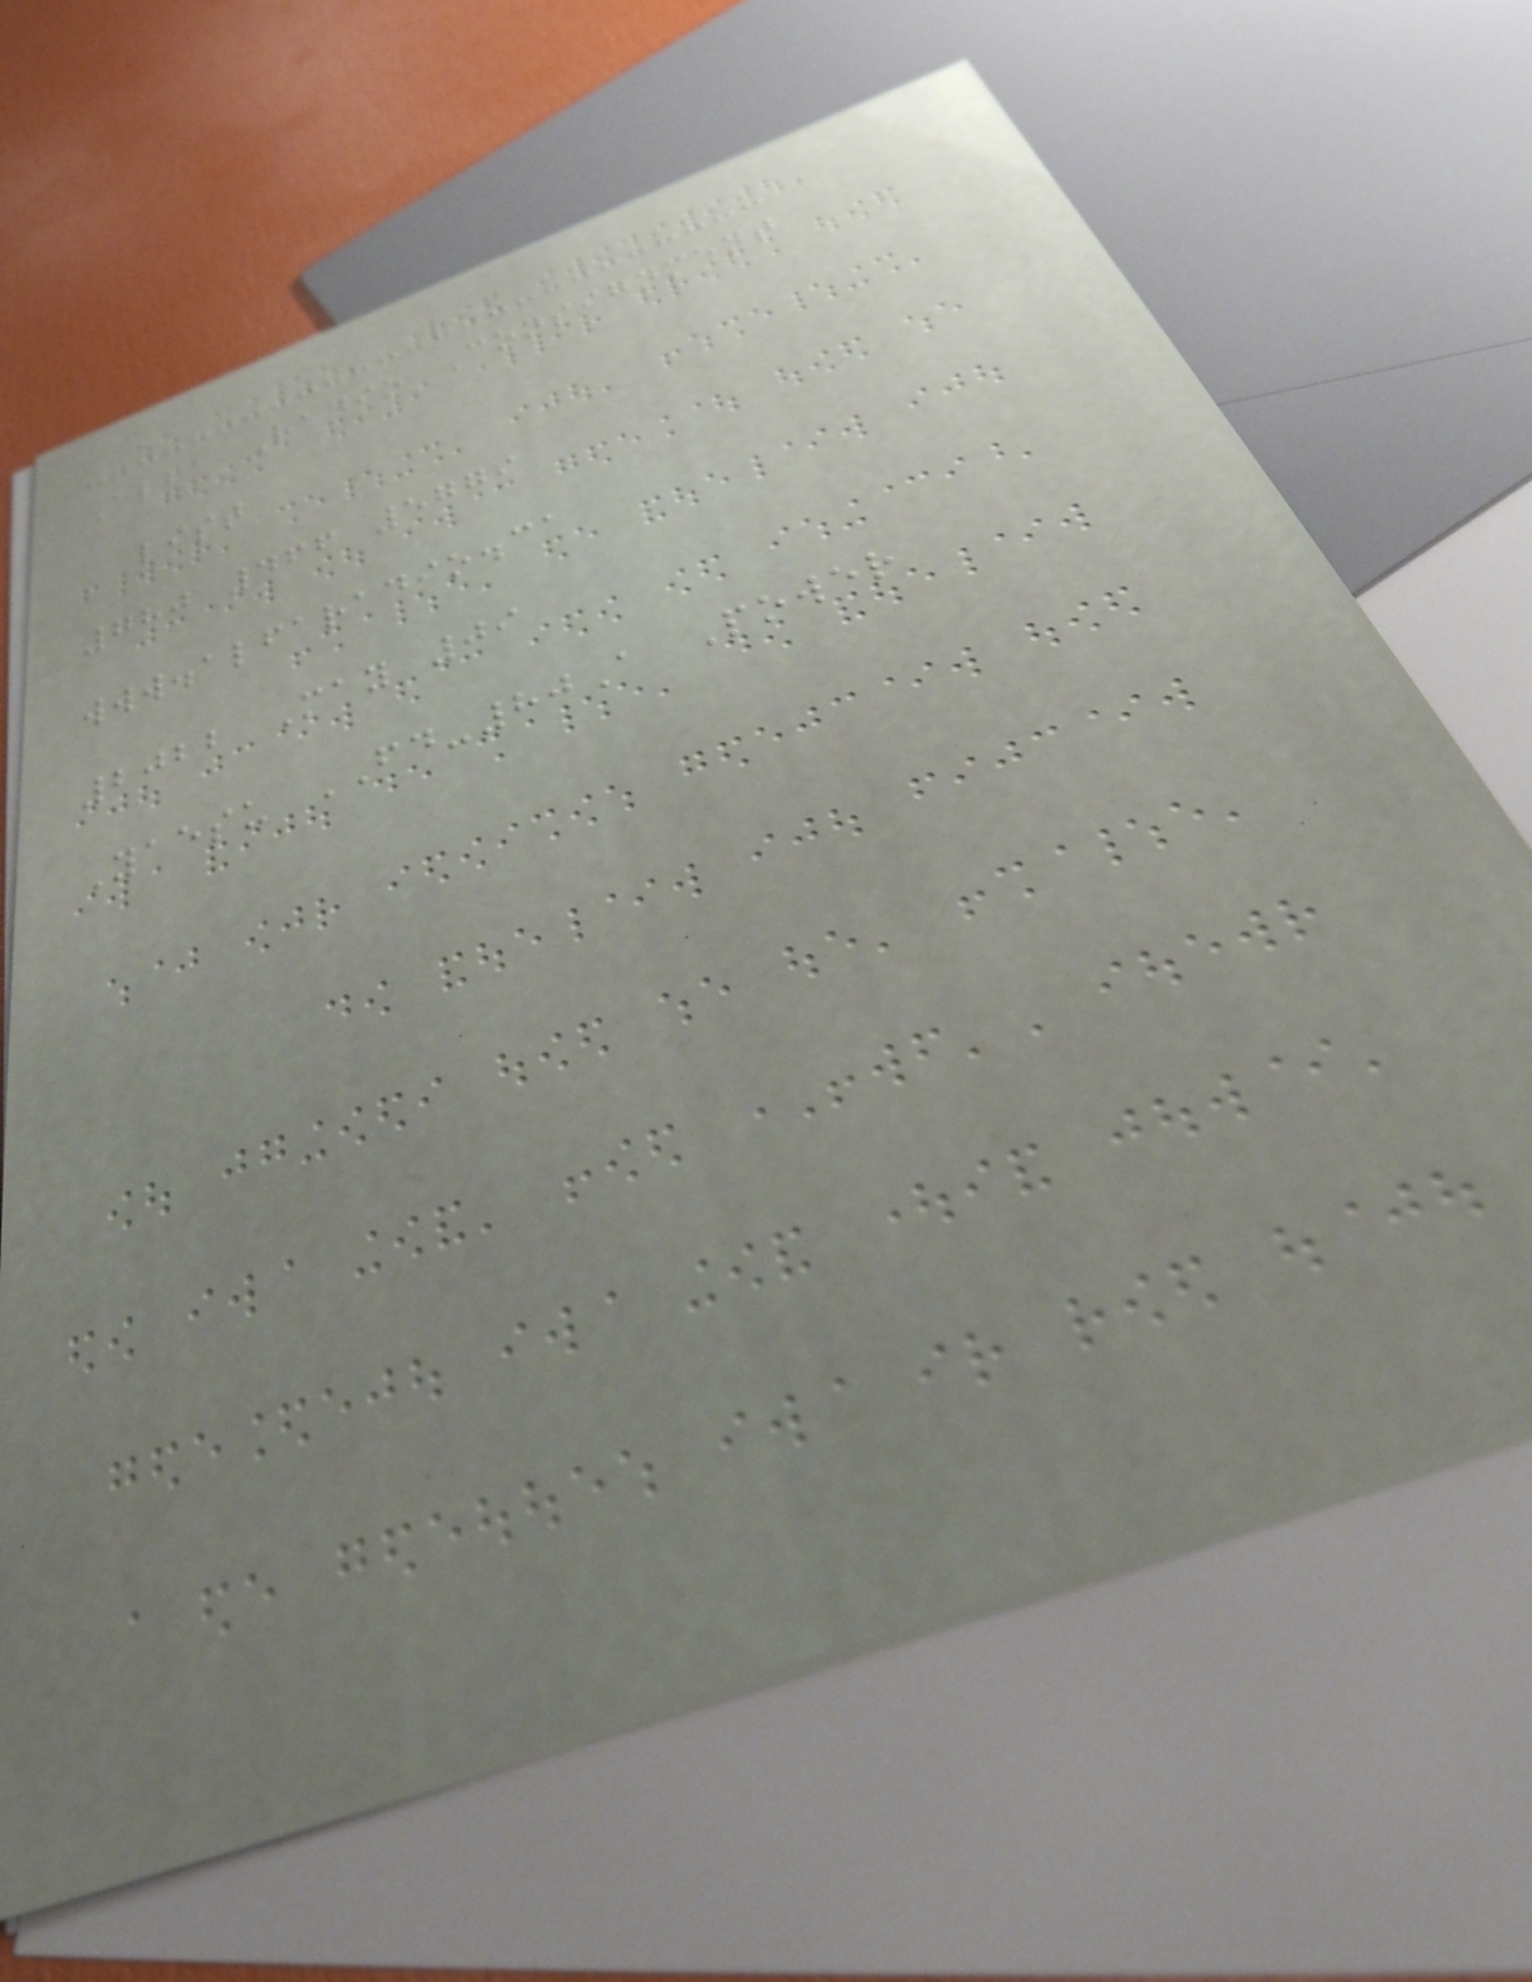Alfa Radio Consignment
list
780 466 5779
www.alfaradio.ca
2022 May 09
Yaesu FD-80A Power
